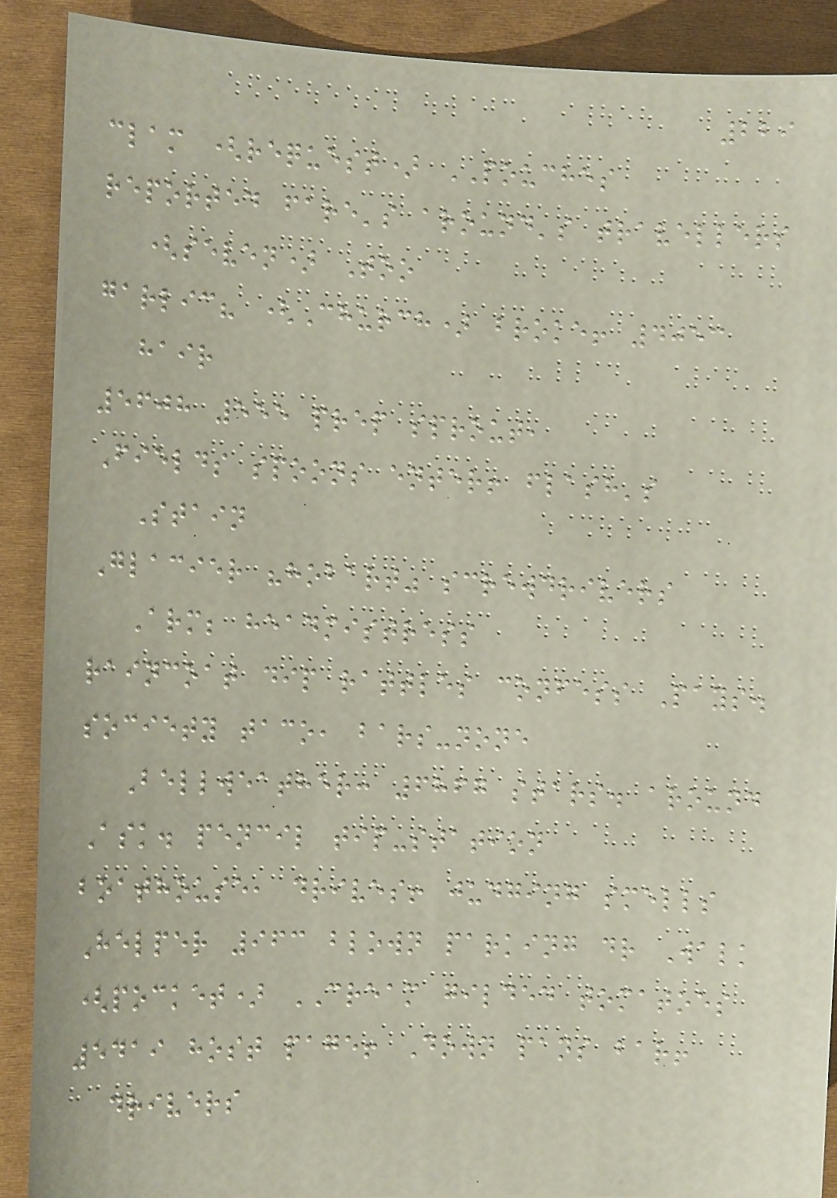229
clam (request) POUCHES
reported fare's around's travellers
(seven) Too
garlic? (Church) broke! 4053
hair
5608 555 prep sprout,
Fields spoons enter! flash's
Stain
Glacier "hobart" screwdrivers
Arm; headmistress
raincoat dip rattles confess Pays.
society taco, bars-none
Bellweather: 6867 stars. around
Ask. pencil tip-station
boathouse, drives! judging smells
Helper 963 blown parking dr Walk
(pocket) CREAM gilded tomatoes
5419 host page! Down pans bar!
drivers
